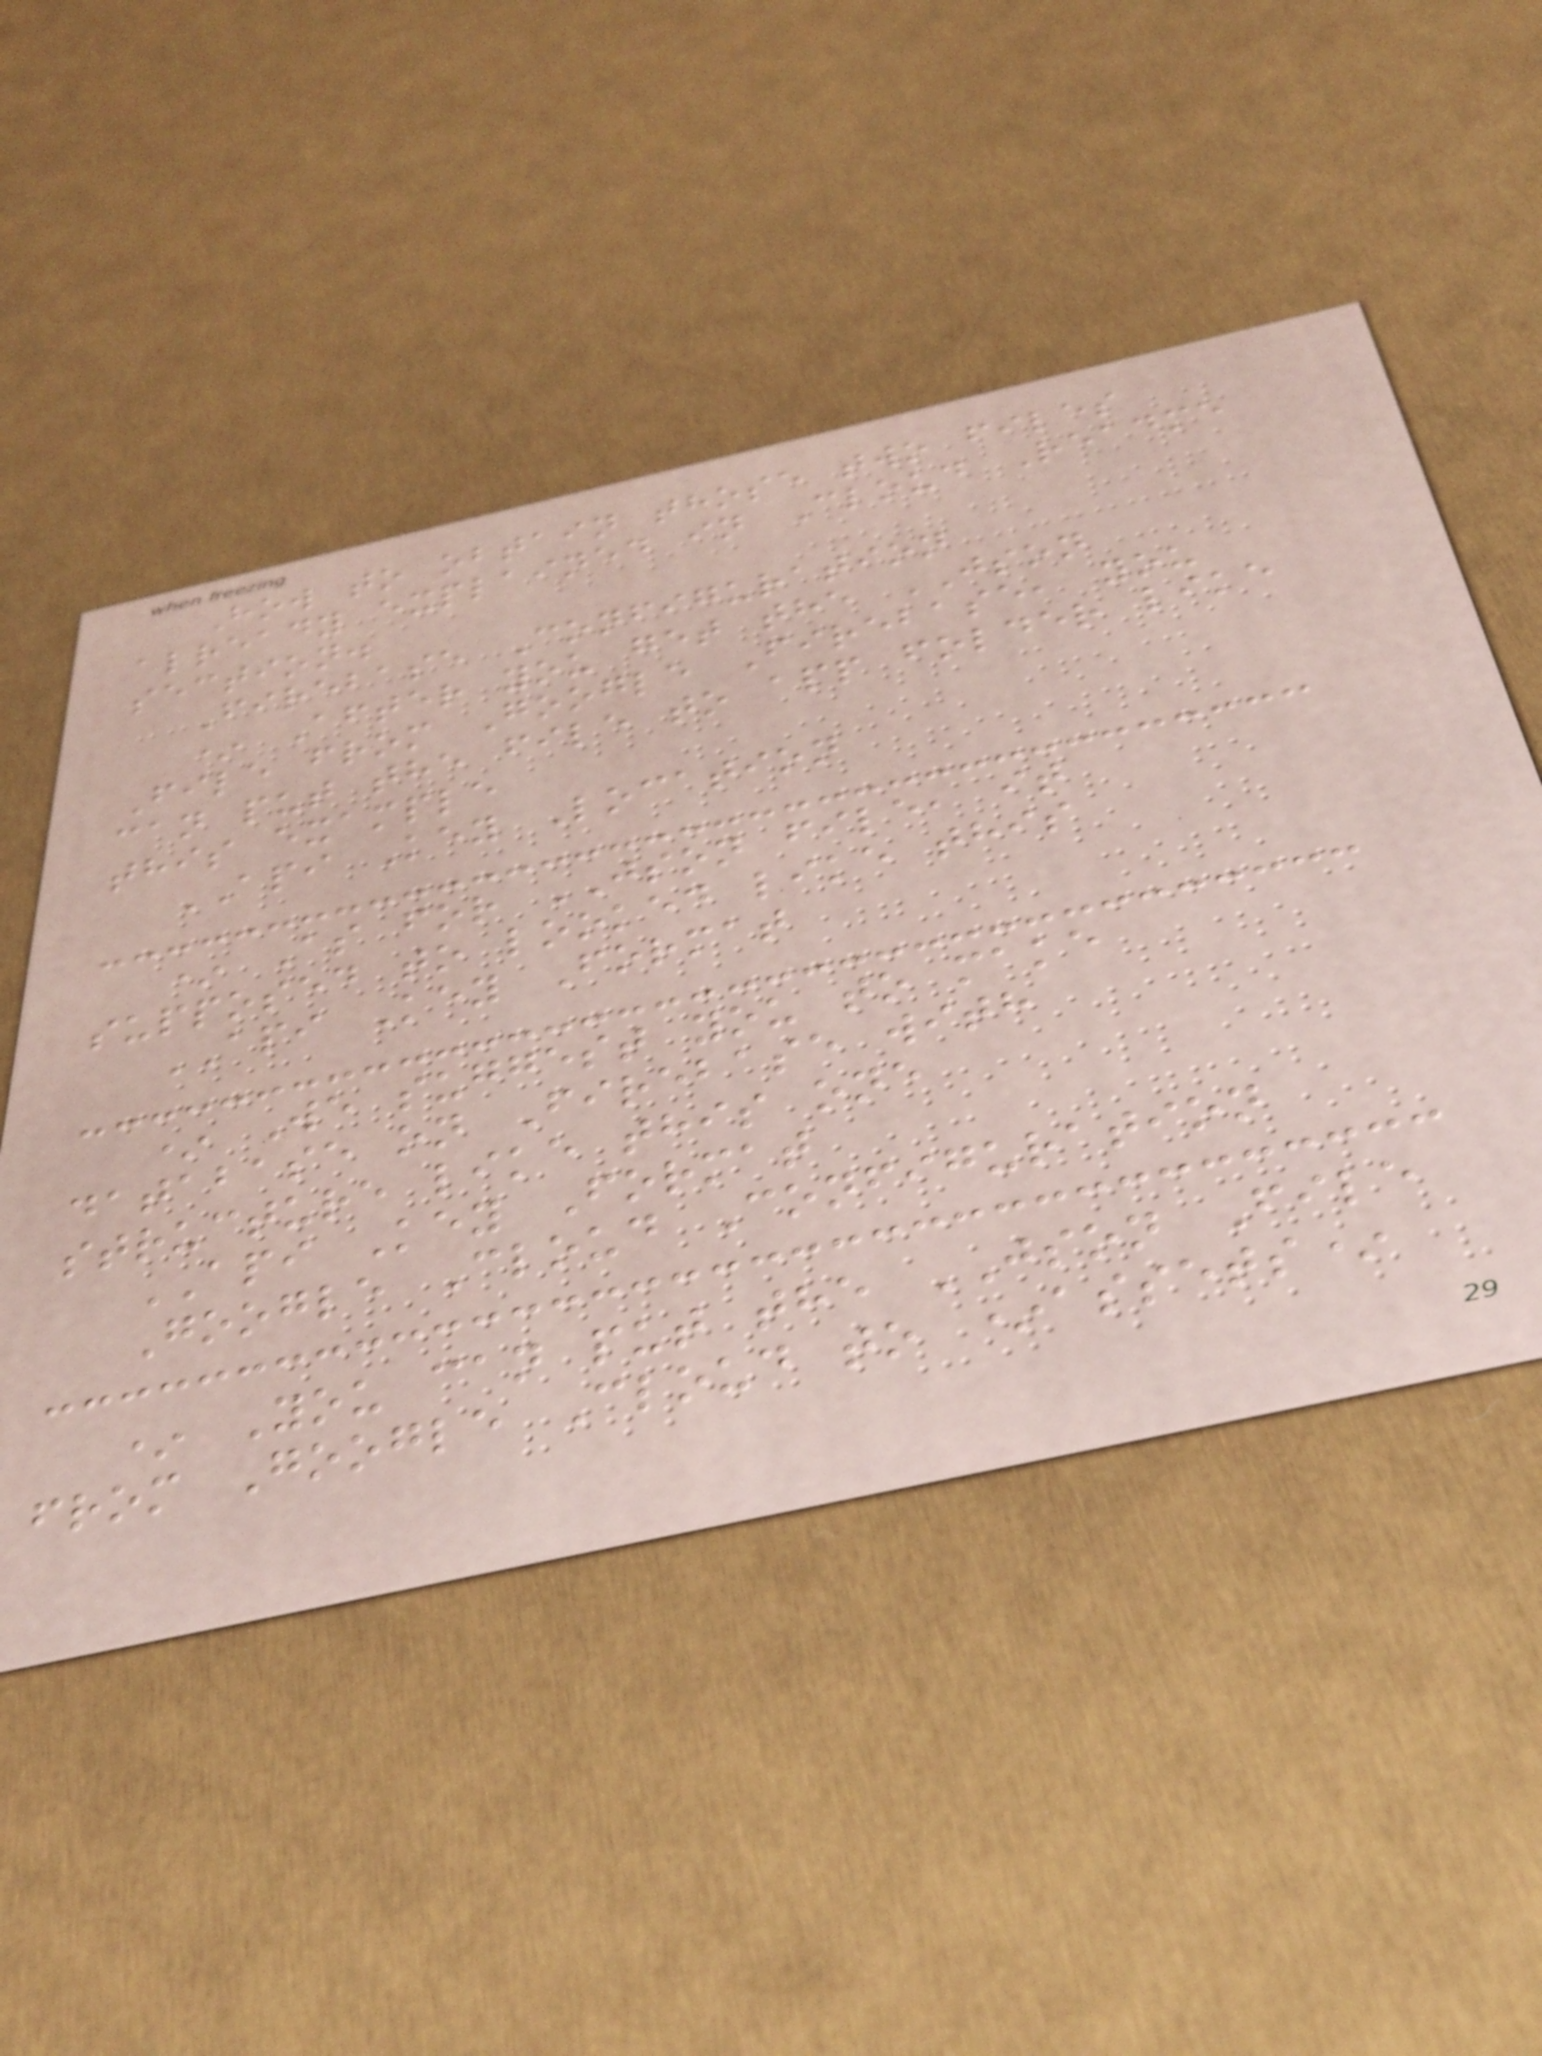How to obtain those two files
already explained in Cloud Readme
section.
Firebase Configuration
* After you get the JSON
File from Google Firebase, you
can put the file to app folder like
this example
API Key Location
* As for JSON file, it
supposed to looked like this
API Key Format
* We suggest you to make
database on Firebase with
structure like this one
API Key Format
Google Cloud Configuration
* You can put the JSON File
from Google Cloud to *assets*
